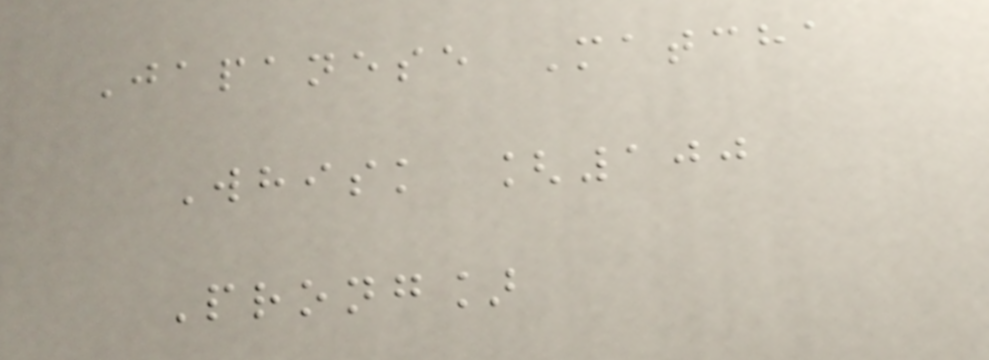Japanese Matcha
Whisk [100
Prong]
